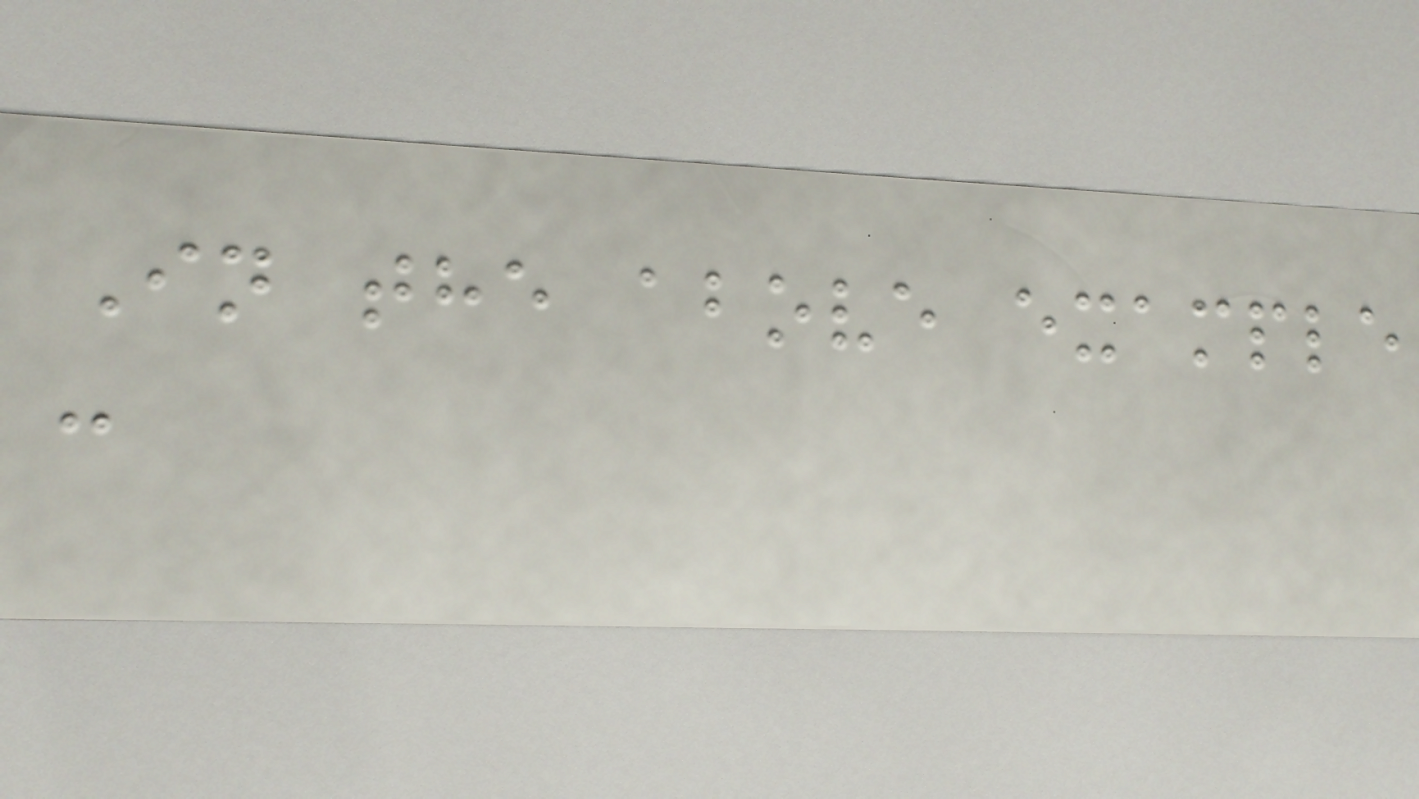In the above example
-
